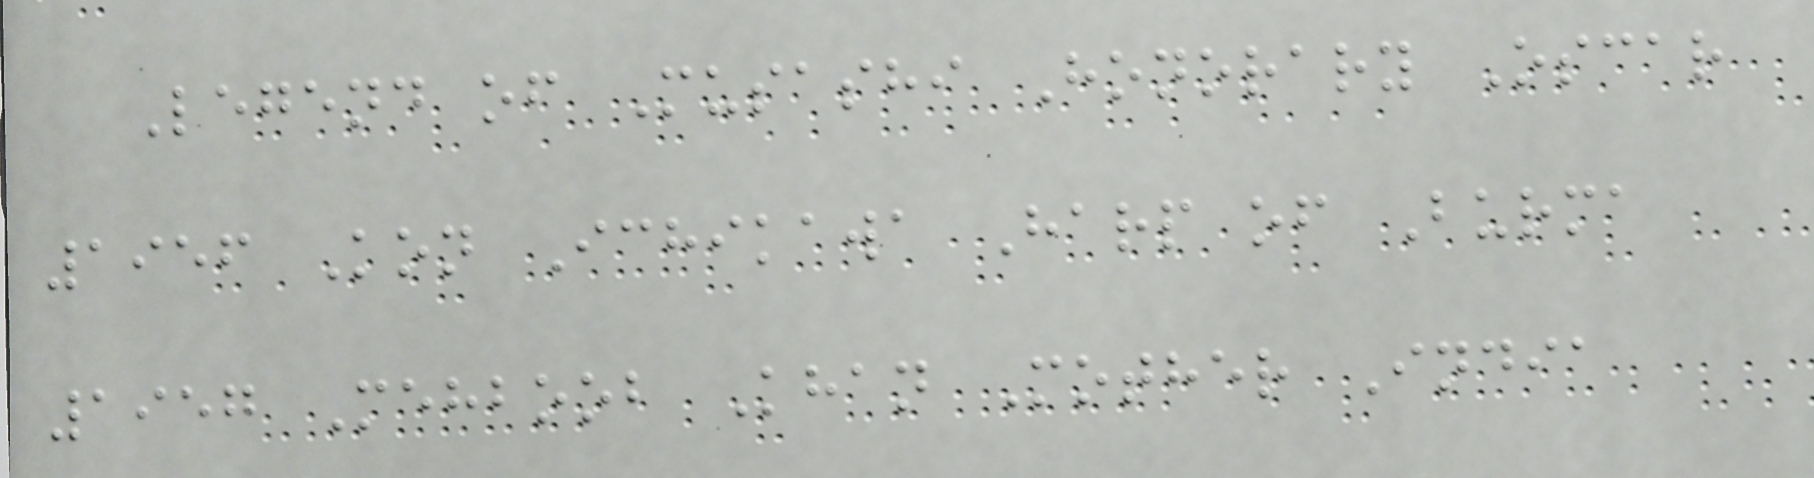Legend of Musashi Honorary Oscar
1956 Kon Ichikawa Harp of Burma
1957 Mehboob Khan Mother India
